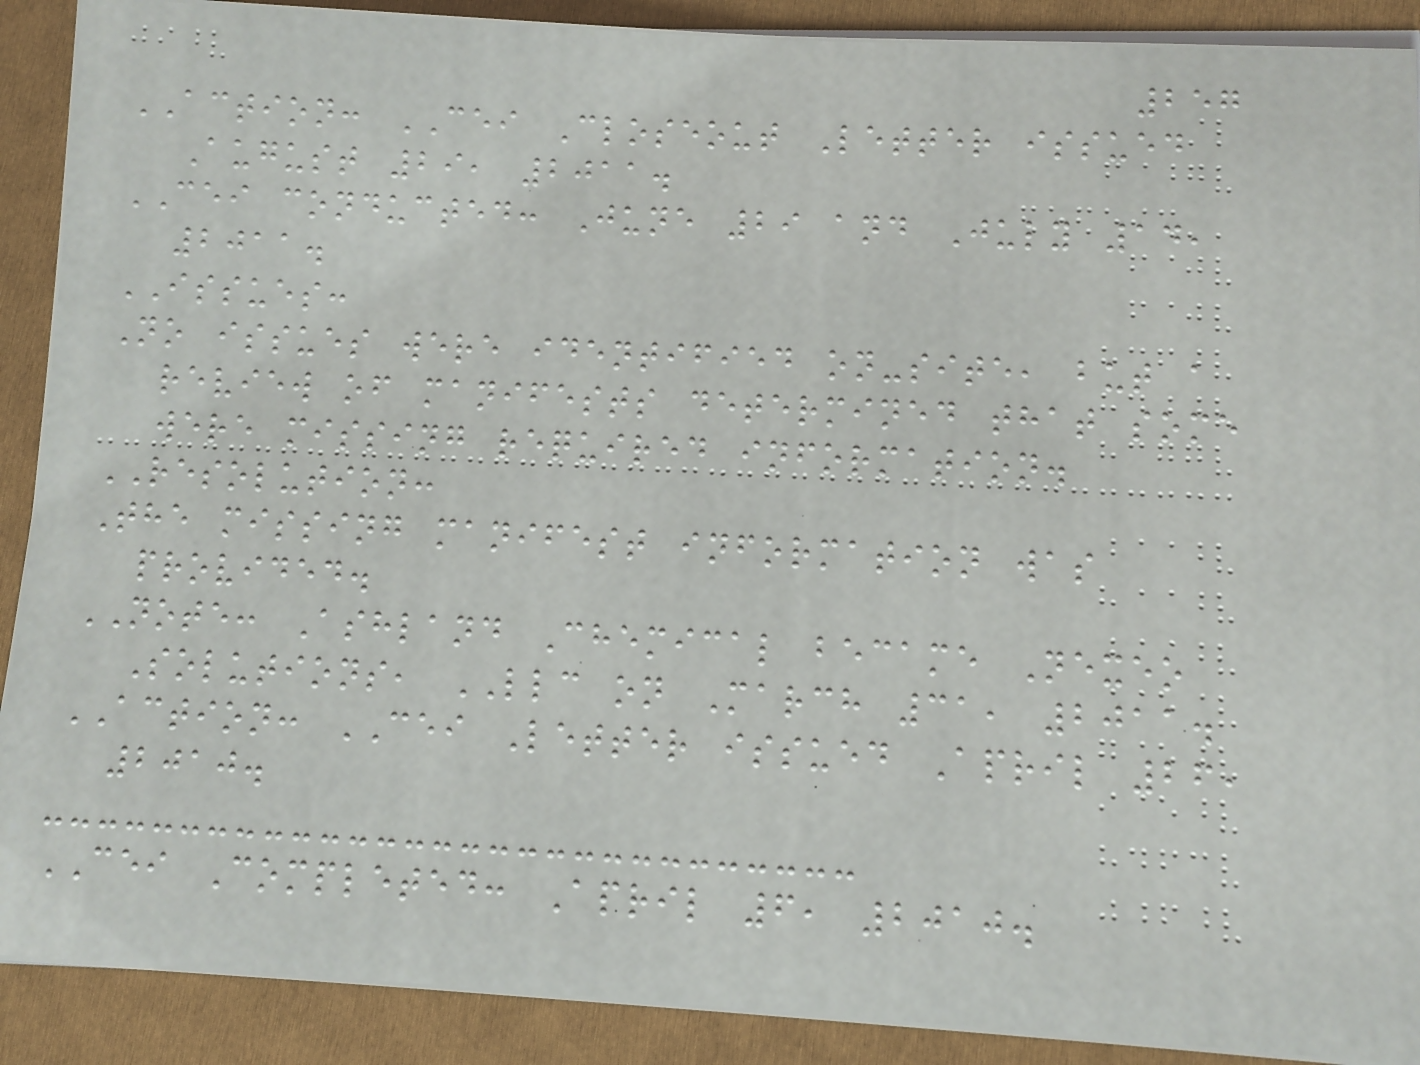257
ACTION: CEI Closeout Letter issued
August 29, 2011.
CEI conducted: June 29 and July 14,
2011.
ISSUES:
No issues were identified on-site, but a
review of manifests determined that some
were missing required information.
RESOLUTION:
The missing manifest information was
provided.
NOTE: Ashland Chemical became Nexeo
Solutions, LLC on March 31, 2011.
ACTION: CEI Letter issued April 26,
2010.
CEI Completed: April 6, 2010.
